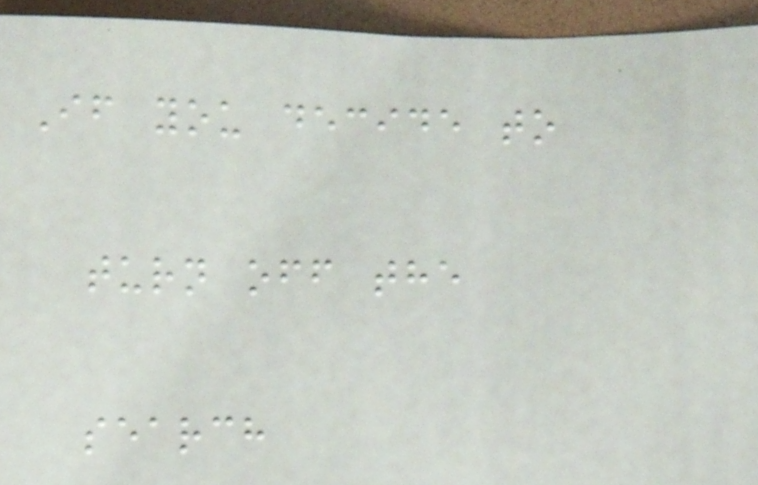If you decide to
turn off the
search
